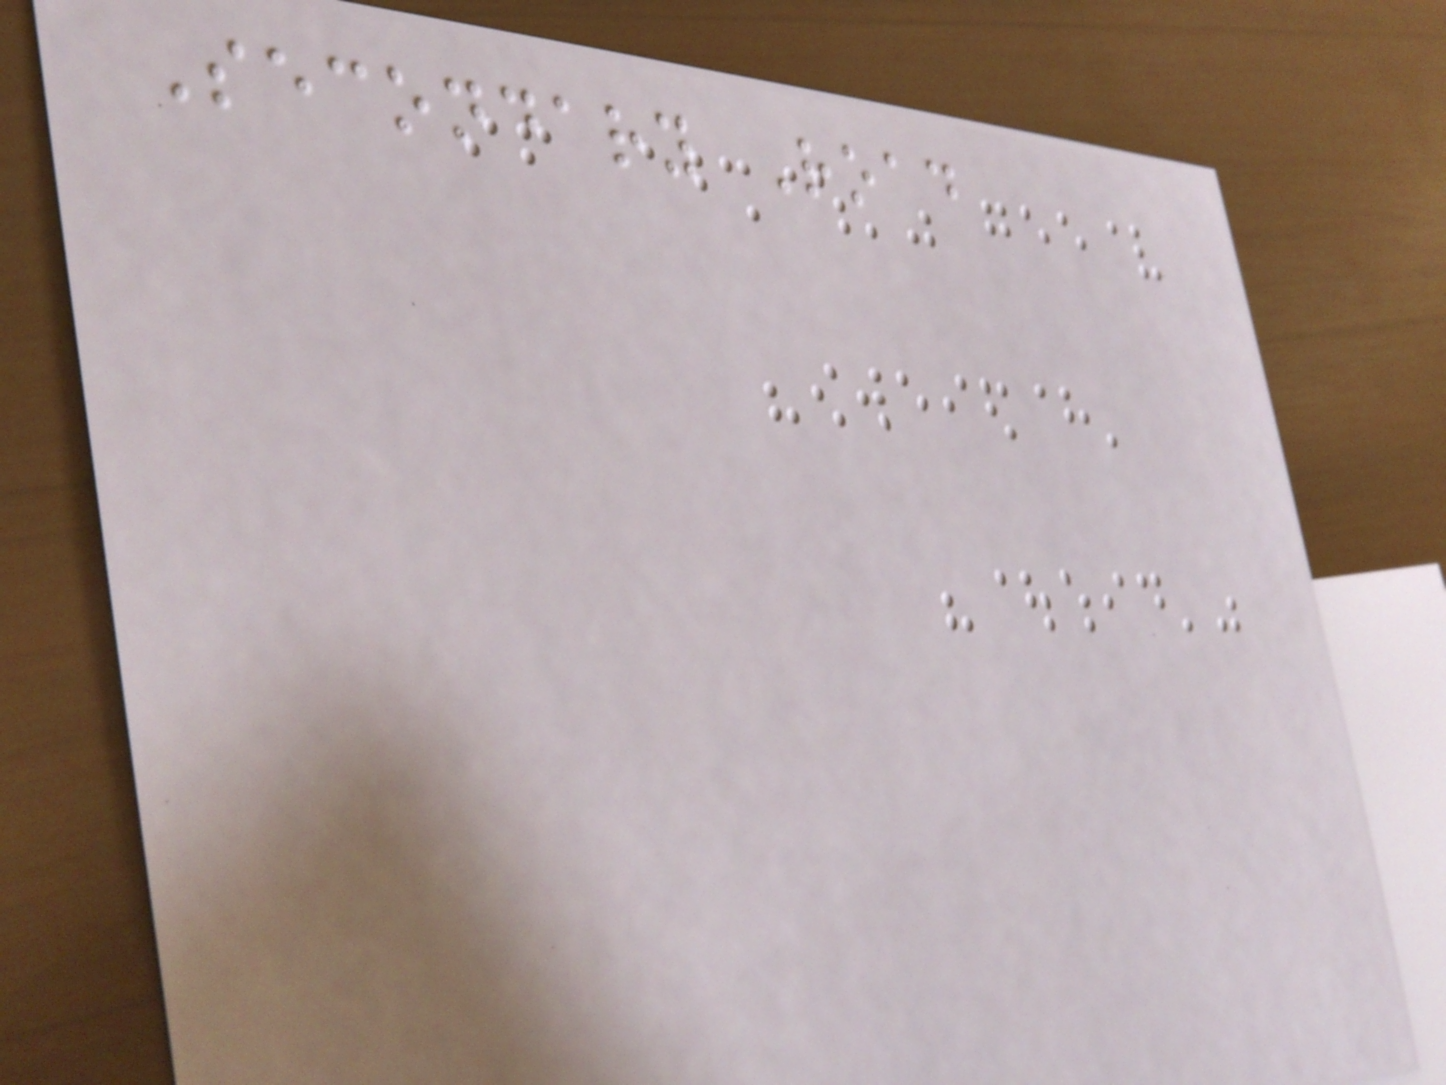Secondary Road
